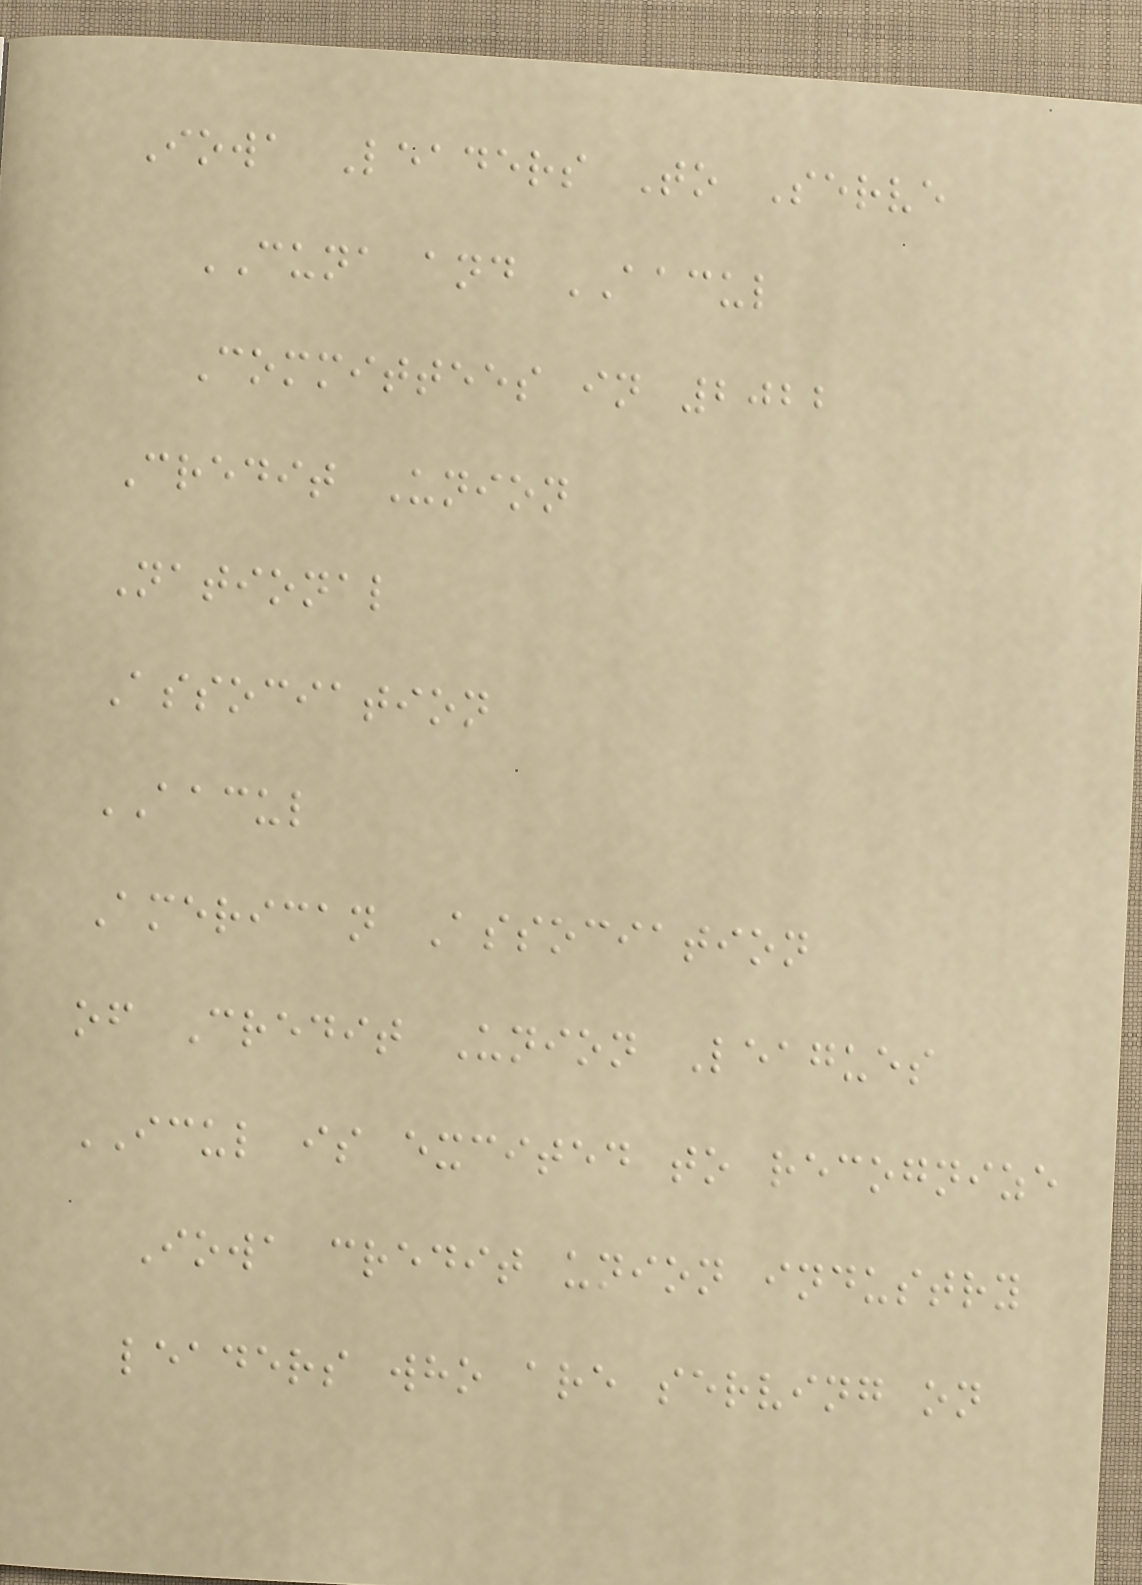Iowa Leaders To Serve
CUNA and AACUL
Committees in 2022
Credit Union
National
Association
AACUL
American Association
of Credit Union Leagues
ICUL is excited to recognize
Iowa credit union industry
leaders who are serving on
